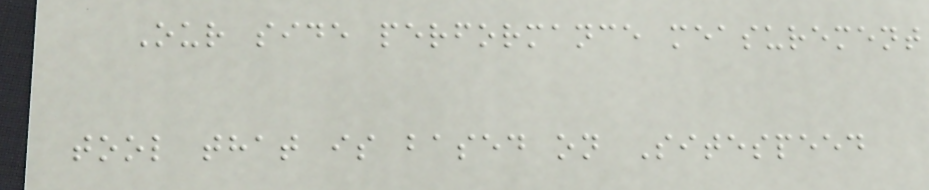Our side performance measurement
tool that is based on Sitespeed
